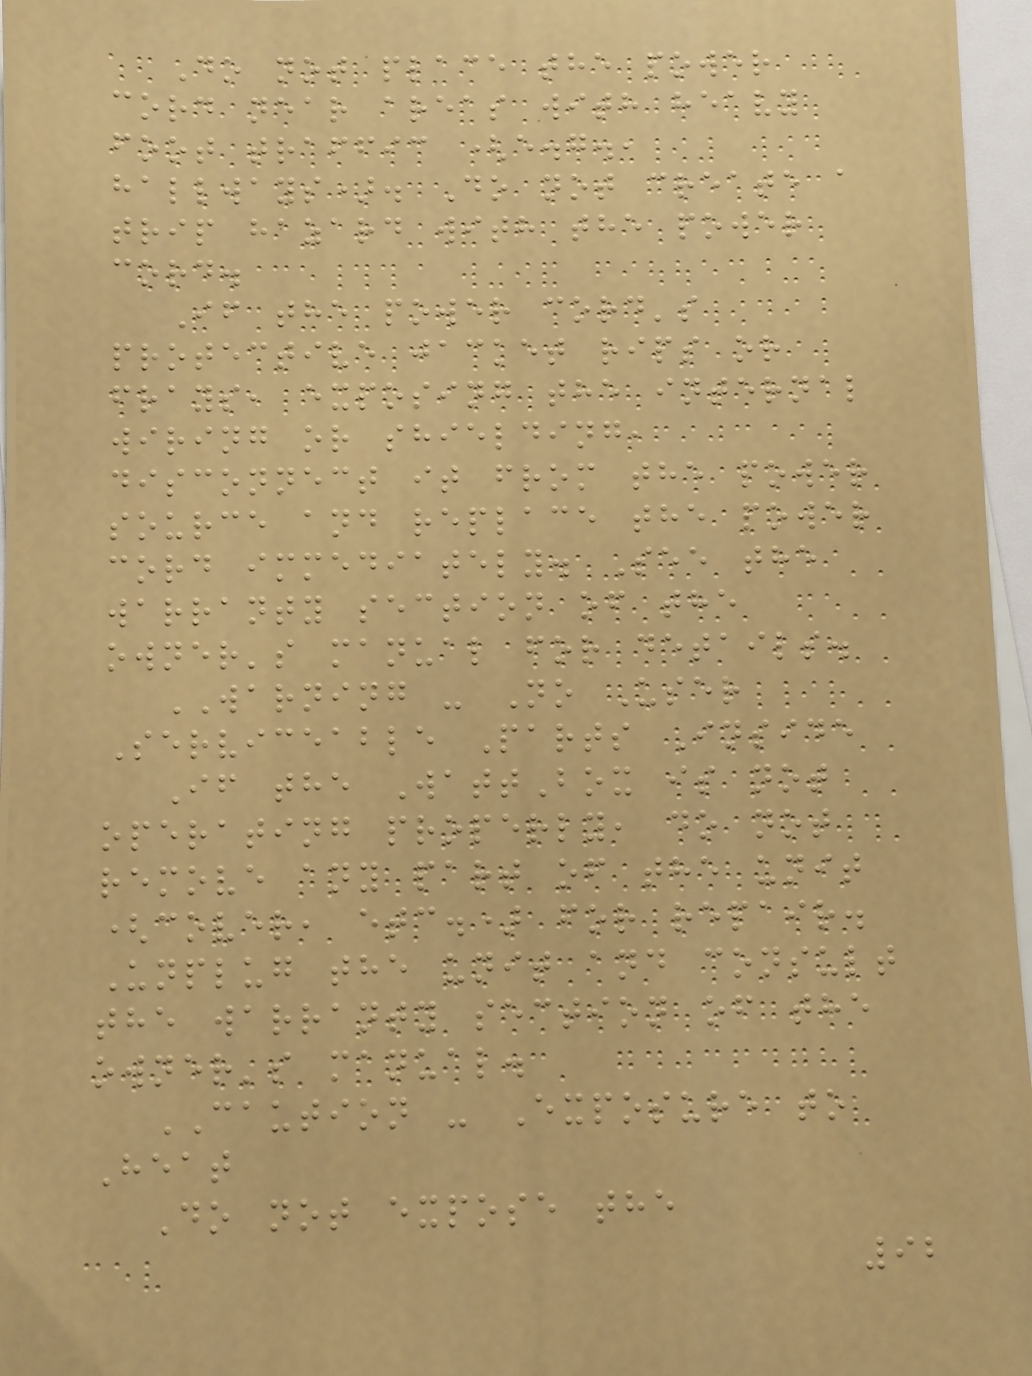Do not place the power
cord near areas with heavy
foot traffic (e.g.,
hallways). Do not create a
trip hazard with the power
cord.
If the power cord's
protective jacket rips or
frays, exposing the internal
wiring or shielding,
disconnect it from the power
source and replace the power
cord immediately. See the
warranty section of the
owner's manual for details.
WARNING - No User
Serviceable Parts Inside
If the WattBox is not
operating properly, do not
remove any part of the unit
(cover, etc.) for repair.
Unplug the unit and consult
the warranty section of the
owner's manual.
CAUTION - Exposure to
Heat
Do not expose the
92
